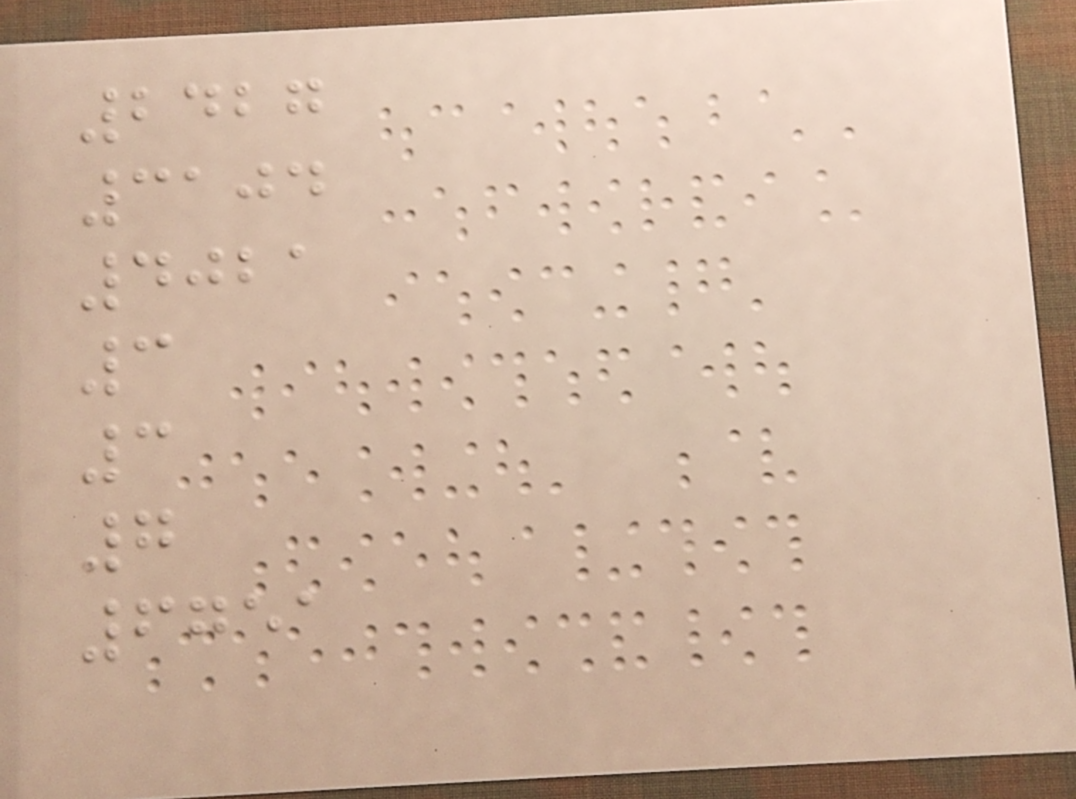2427
3104
4021
3
3
7
6751
